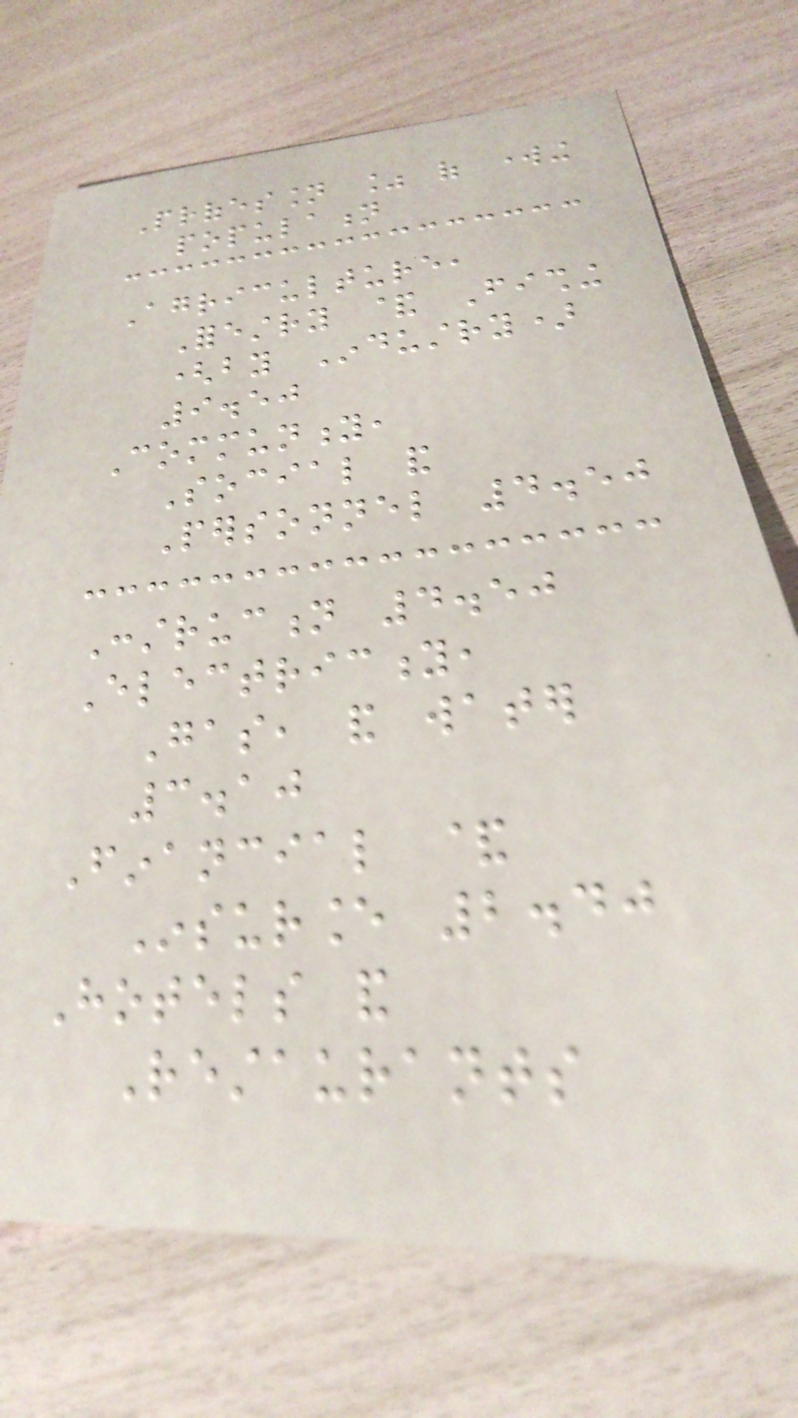Profession % of working
population
Agriculture,
Forestry & Fishing
(by Industry)
9.50
Community,
Social and
Personnel 4.50
Construction 4.50
Electricity,
Gas, and water
3.10
Financial &
Insurance 2.40
Hotels and
Restaurants
